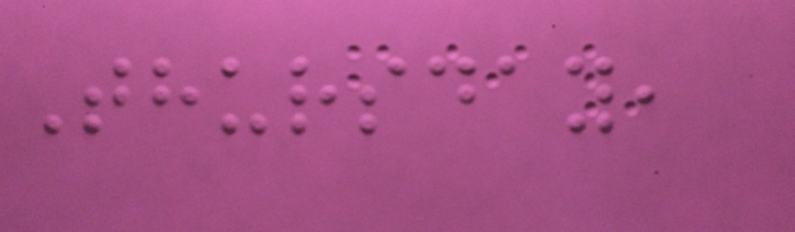Thursday,
